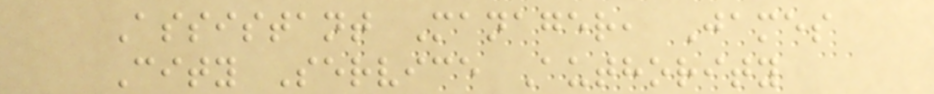Assistant Manager, James
City Service Authority
